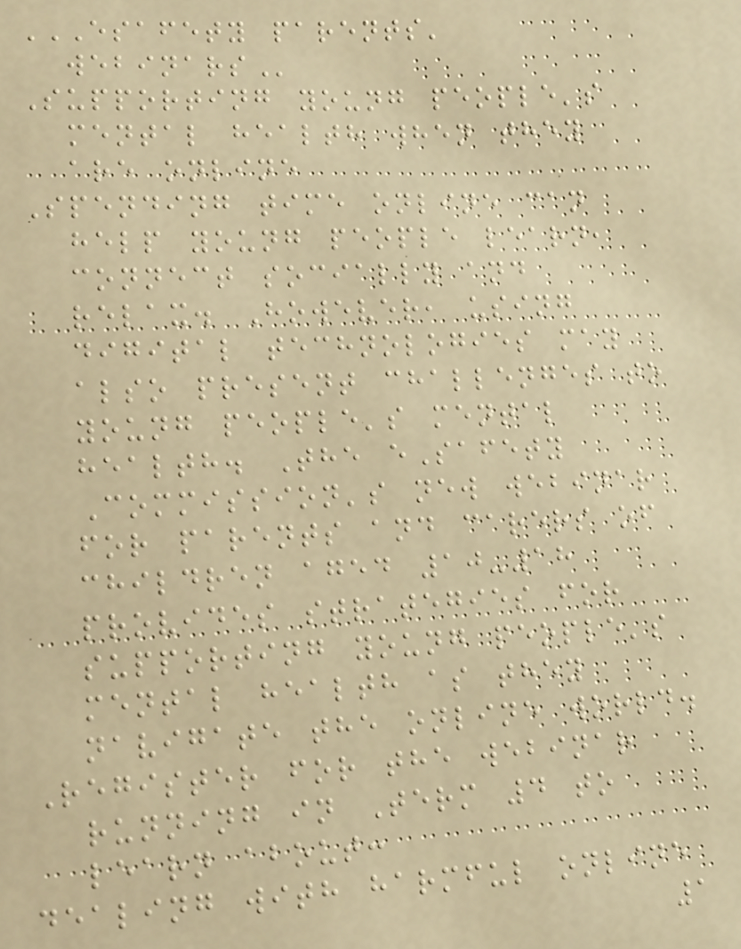ESAFETY PARENTS'
WEBINARS
Supporting young people's
mental health when they
are online
Spending time online can
help young people learn,
connect socially and
relax. However, using
digital technologies may
also present challenges to
young people's mental
health. The eSafety
Commission's new webinar
for parents and carers of
children aged 10-18
provides strategies for
supporting young people's
mental health as they
navigate the online world.
Register for the webinar
running in Term 4 to
learn about:
dealing with harmful online
1
